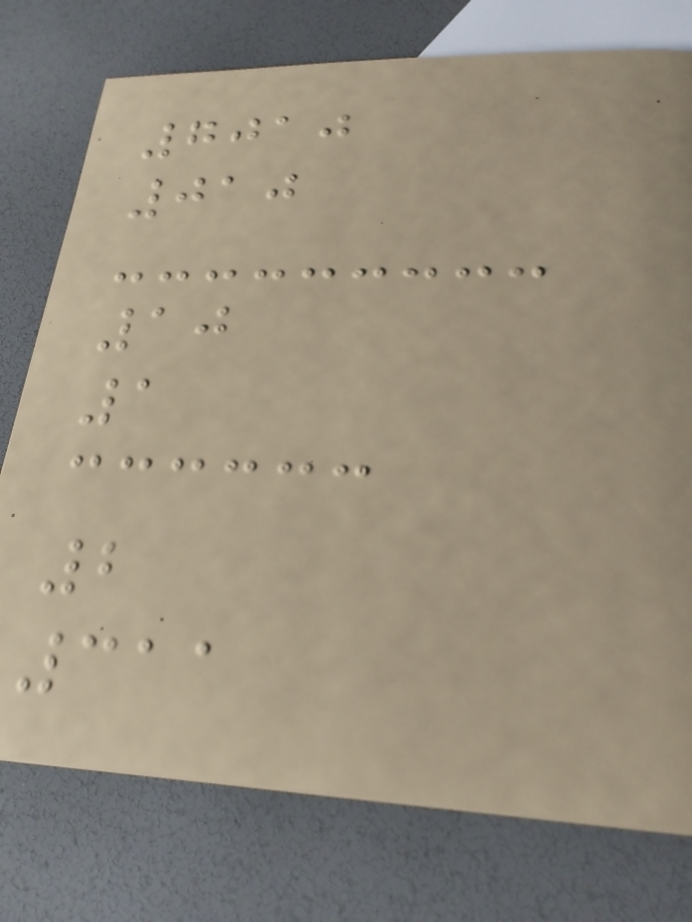7010
010
10
1
2
311
